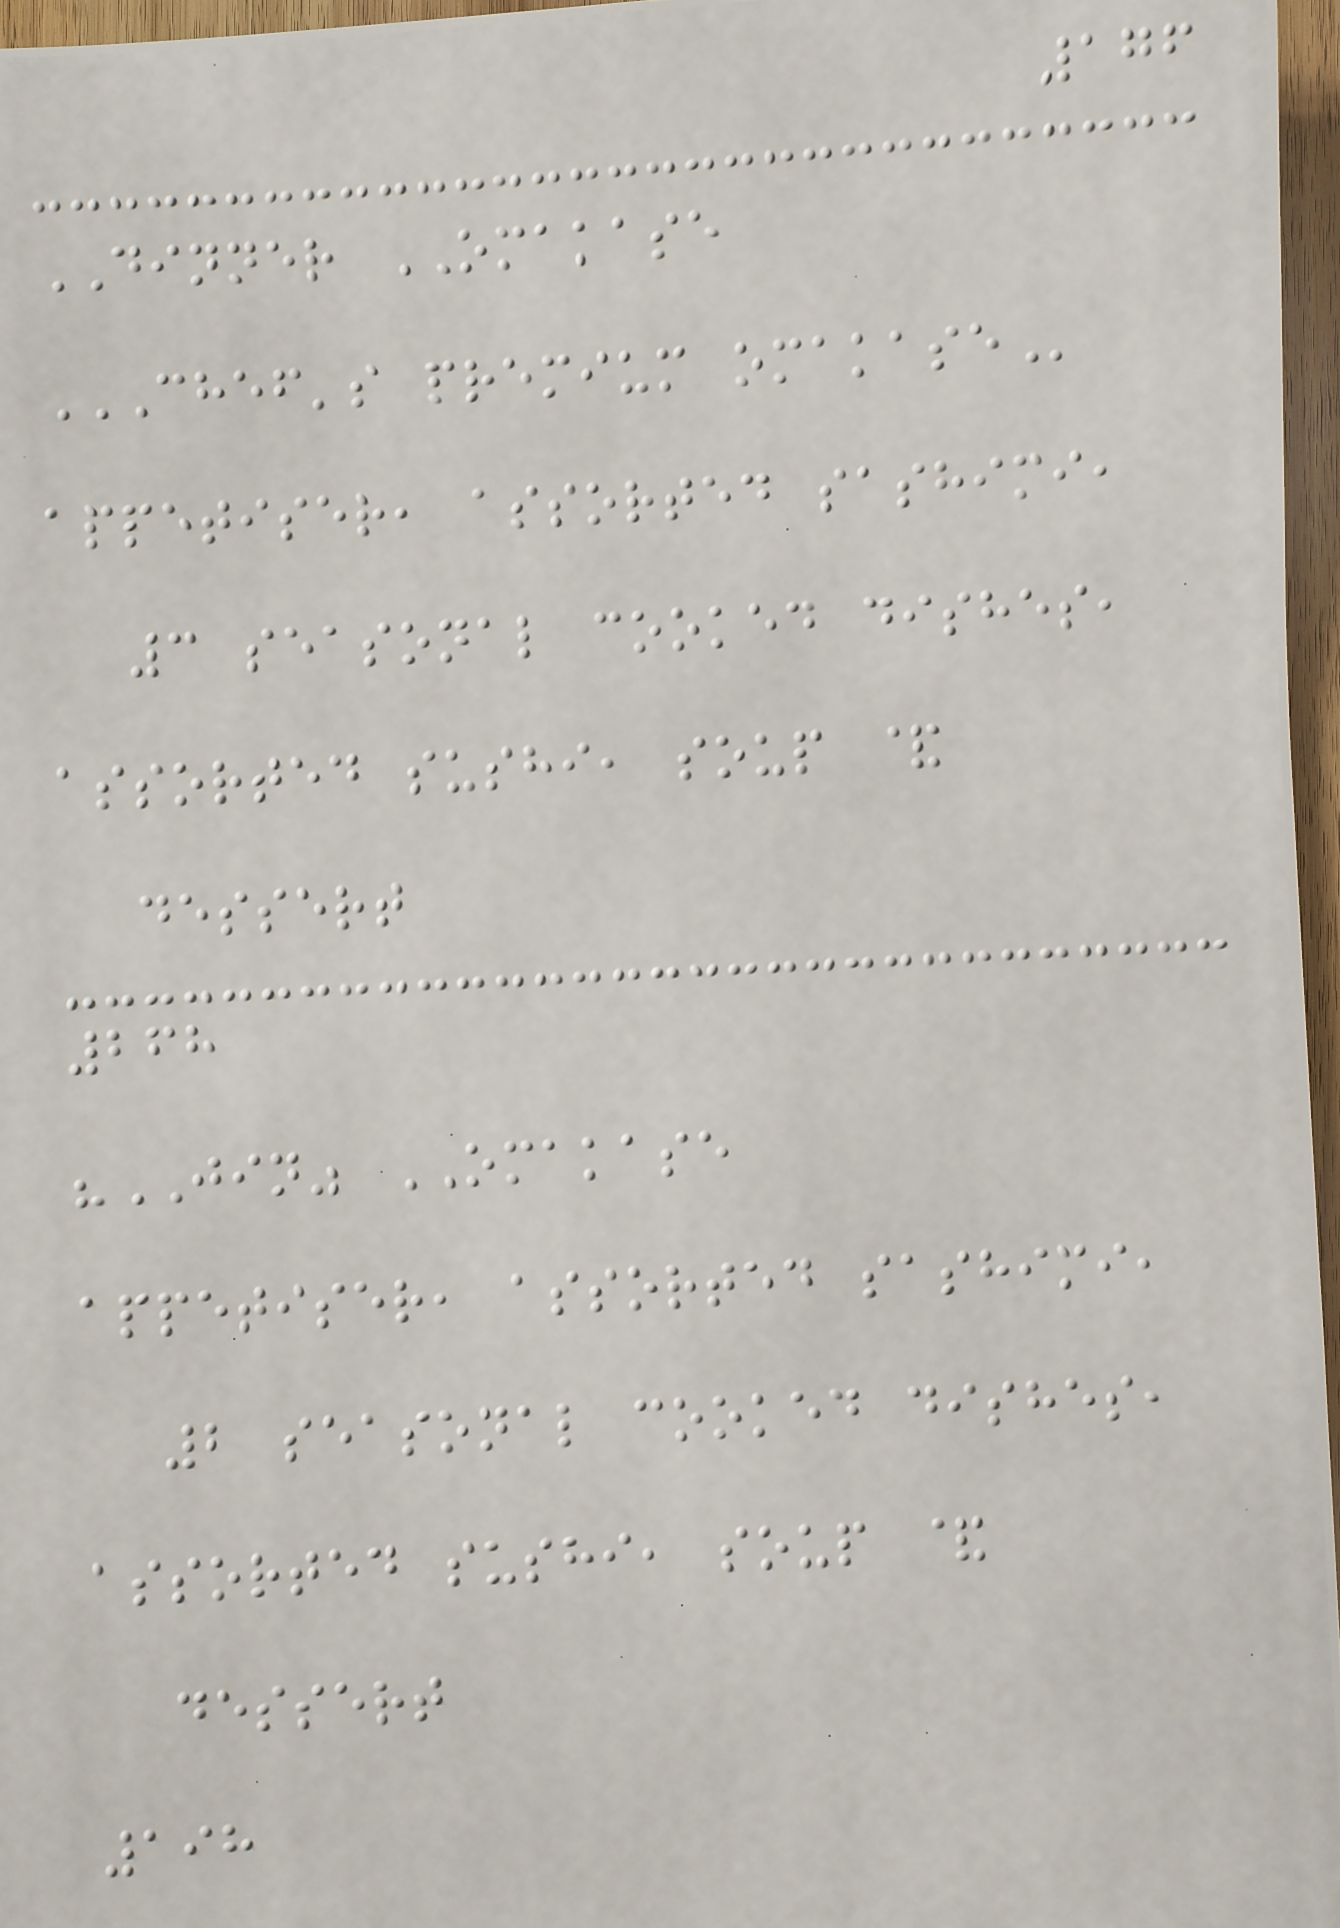176
DINNER OMAKASE
CHEF'S PREMIUM OMAKASE
appetiser, assorted sashimi,
3 seasonal cooked dishes,
assorted sushi, soup &
dessert
268
"JIN" OMAKASE
appetiser, assorted sashimi,
2 seasonal cooked dishes,
assorted sushi, soup &
dessert
198
